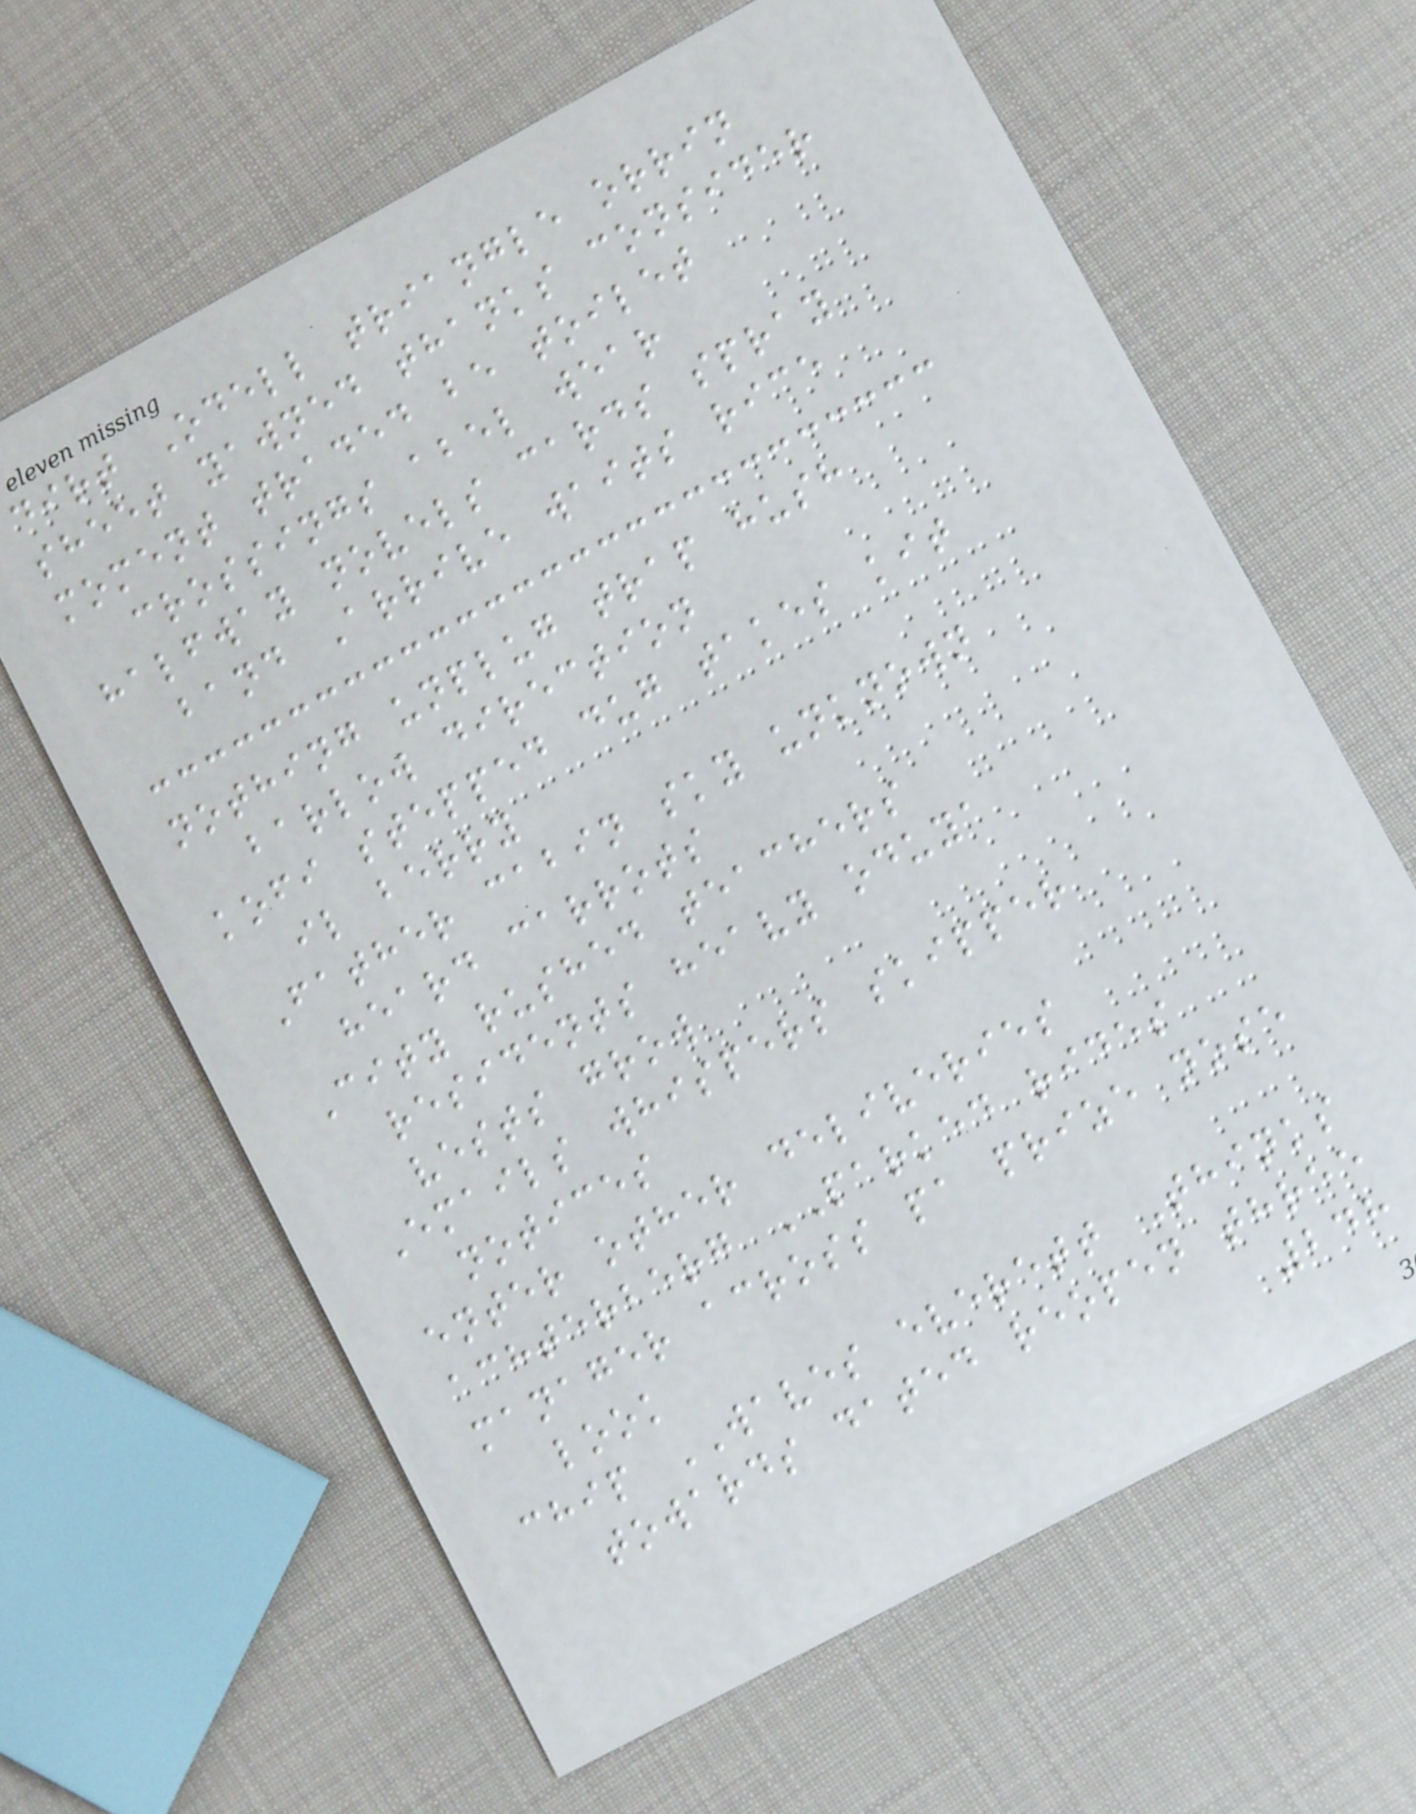dirt Odell triangle orrin
sheet yawned thanks consider
moment traded be toilet
crossings abel wear
halfway novels cards spray
band Arrive waits rice
nothing unplug trap hush
barlow direction
kofi stepped dug takes kit
il berry
Father cabin sky unknown
heard carrots
City rushed teachers
residents heavy oduya
vests grow
Emails whispers skipper
notices
enter other deliveries
achterberg PARKED rides
manager across pa prize nose
look
chip WAVES everett Thinks
towards dated reopen three
248
